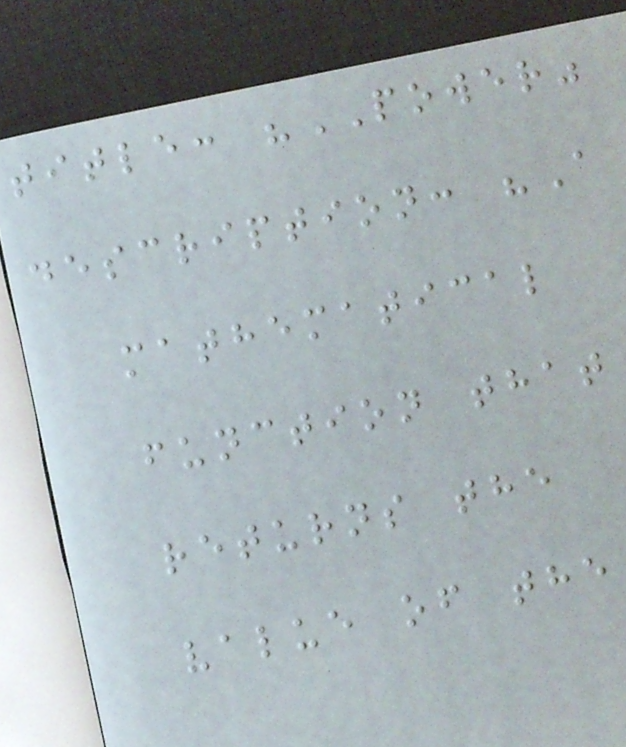title: "POWER"
description: "A
mathematical
function that
returns the
value of the
